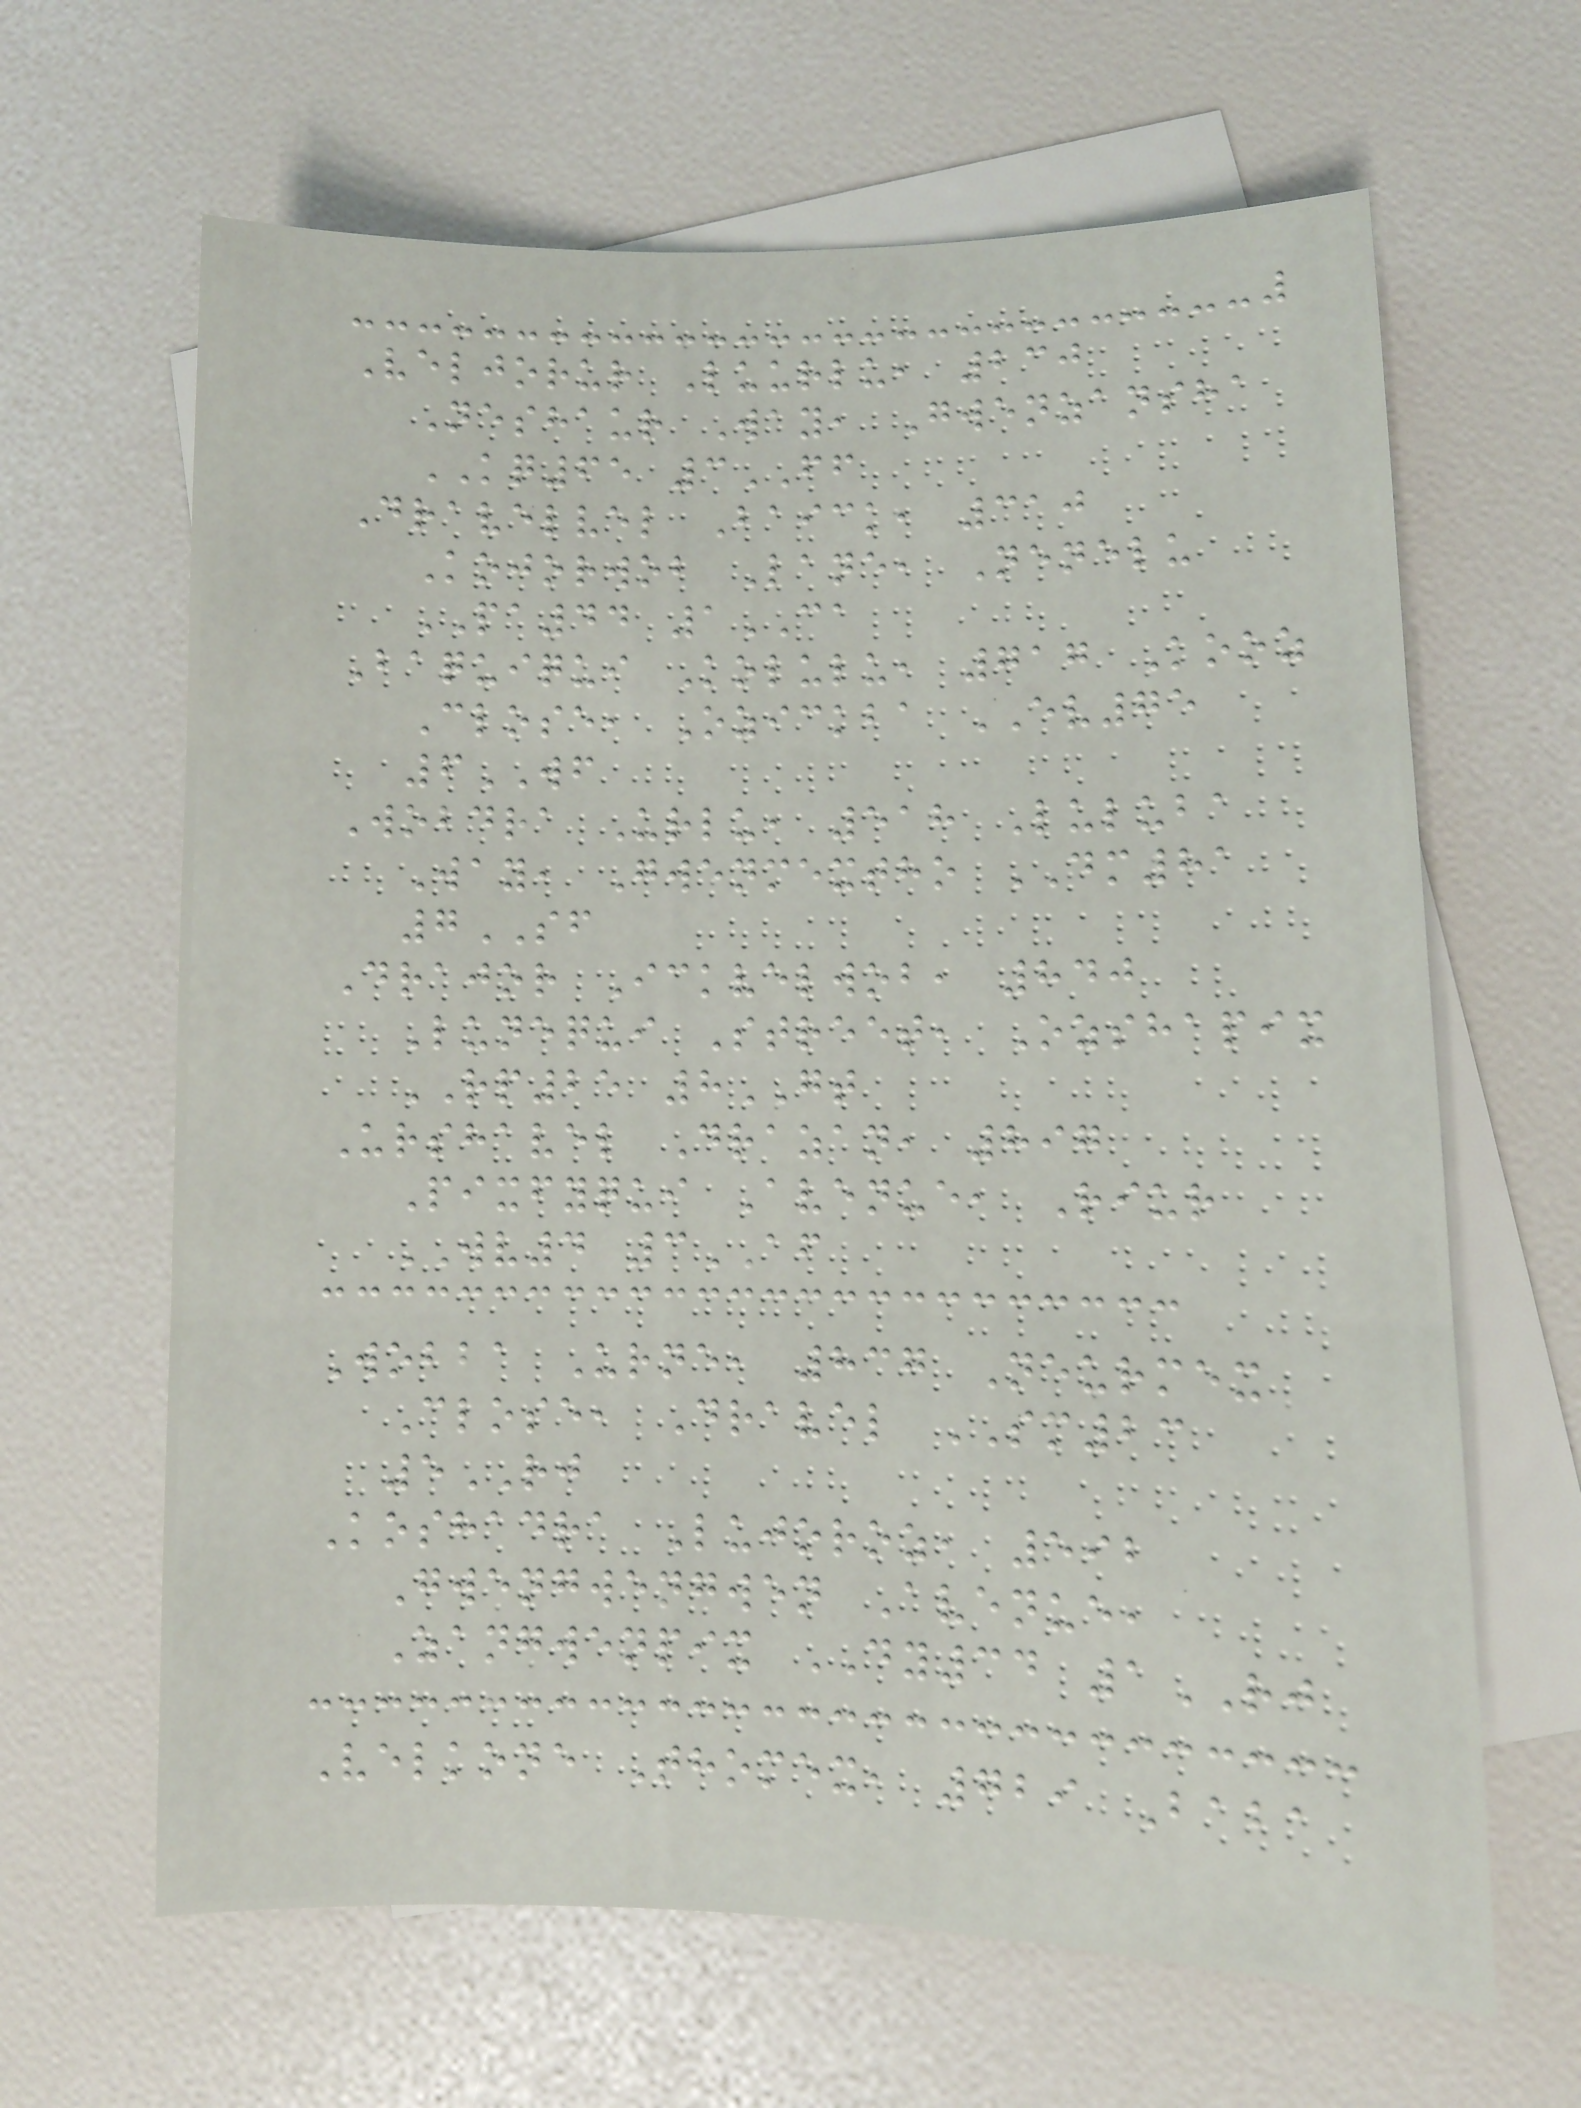Veljorur Luurlu, 230
Neshaur Way, Gwenzansha
KQ65 3FF
Dravelvel Baick, 310
Kojorwob Lane, Nenelu
PA44 1CA
Baquiqui Kolulu, 717 Kooz
Close, Ozickba EV75
6WF
Wobdra Urlu, 518 Luluba
Way, Gwenmextho DM81
7SF
Drajor Ickvelwob, 840
Lunequi Street, Ozshapix
RP25 8GT
Urshavel Drazan, 897
Pixfyqui Avenue, Riur
WV4 3AF
Wobba Urne, 837 Neurmex
Close, Dravel SM23
5RJ
Koshadra Lujoroz, 592
Gwengwengwen Avenue,
Zangwenpix DY34 1RJ
Velkone Thomex, 729 Baba
